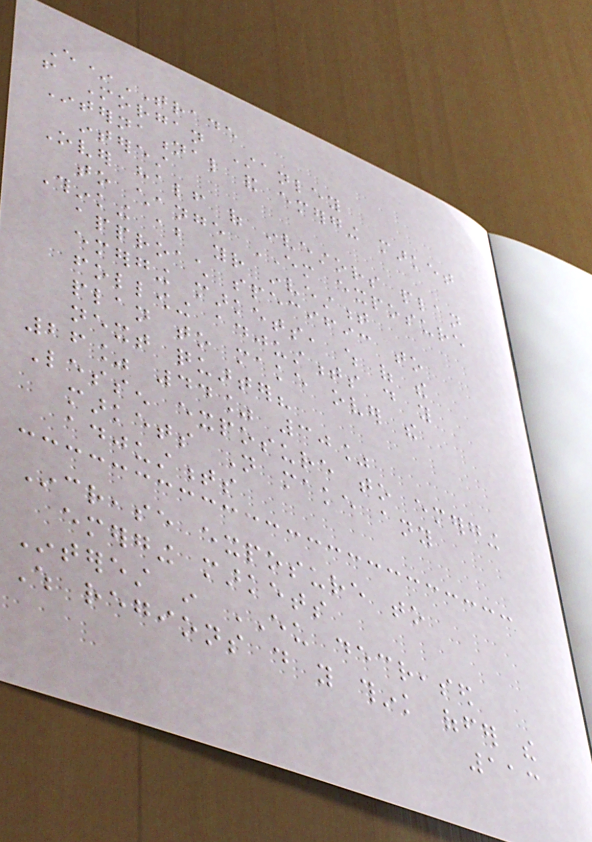E*TRADE
from Morgan Stanley
International and emerging market
interest
Over half of investors plan
to change EM exposure
Thinking about your investment
approach specific to
emerging markets, which of the
following adjustments do you
plan to make over the
next quarter?
26% 44% 30%
Lessen exposure to emerging
markets Not make any
adjustments
Increase exposure to
emerging markets
Interest in EU decreased
Which regions do you think offer the
113
